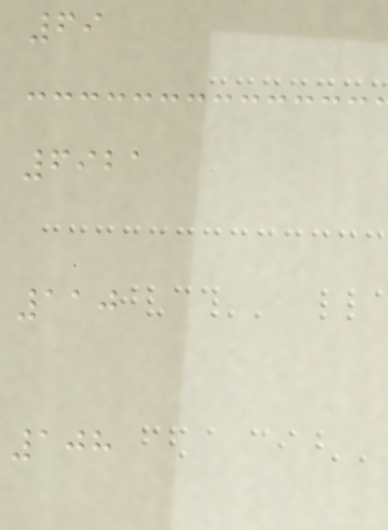69
6921
110
108
